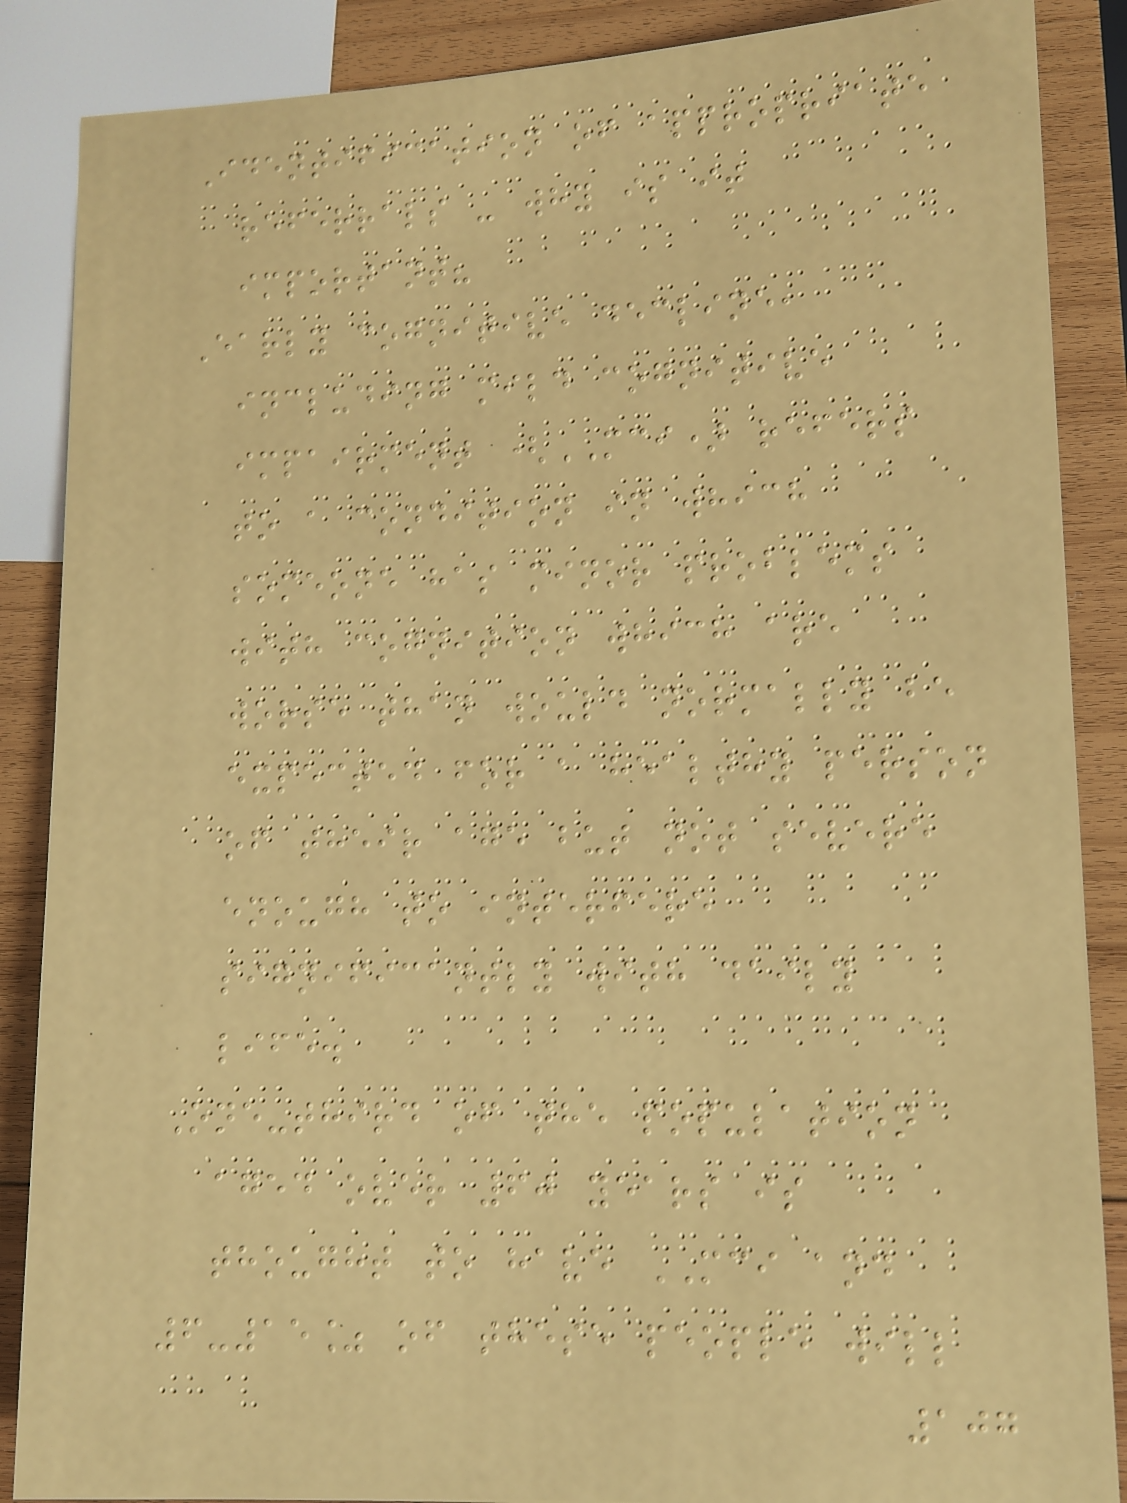Identification of appropriate
referrals - why is it
important?
Early cognitive decline,
including mild cognitive
impairment (MCI) refers
to a condition in which
someone has minor problems
with cognition which are
worse than would normally be
expected for a healthy person
of their age but not severe
enough to interfere
significantly with daily
life.
One-third of the population
aged over 60 years is
thought to have MCI and
6-15% of these people will
107
